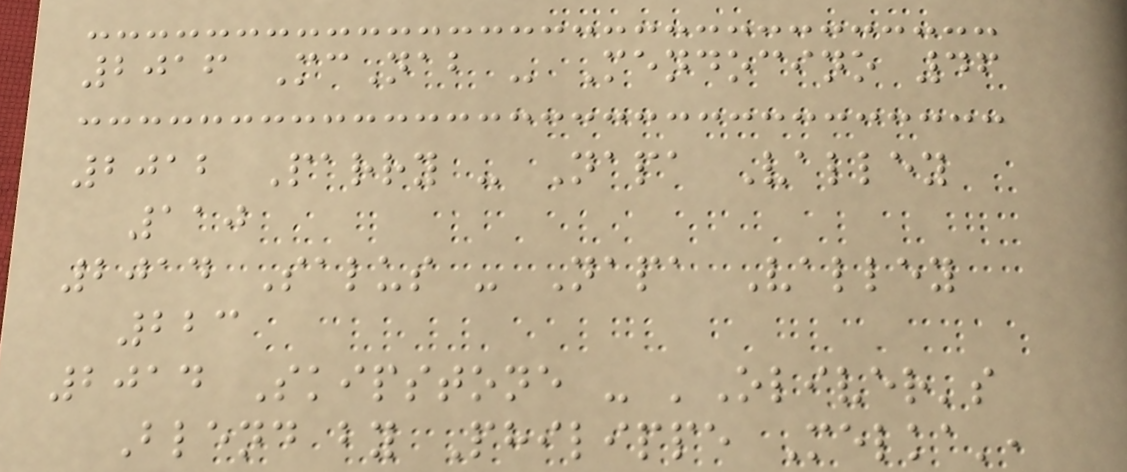2016 McNab - Mendocino 46
2012 Parry - Napa Valley
110
2014 Salus - Napa Valley
223
2014 Skipstone - 'Oliver's
Blend by Philippe Melka',
